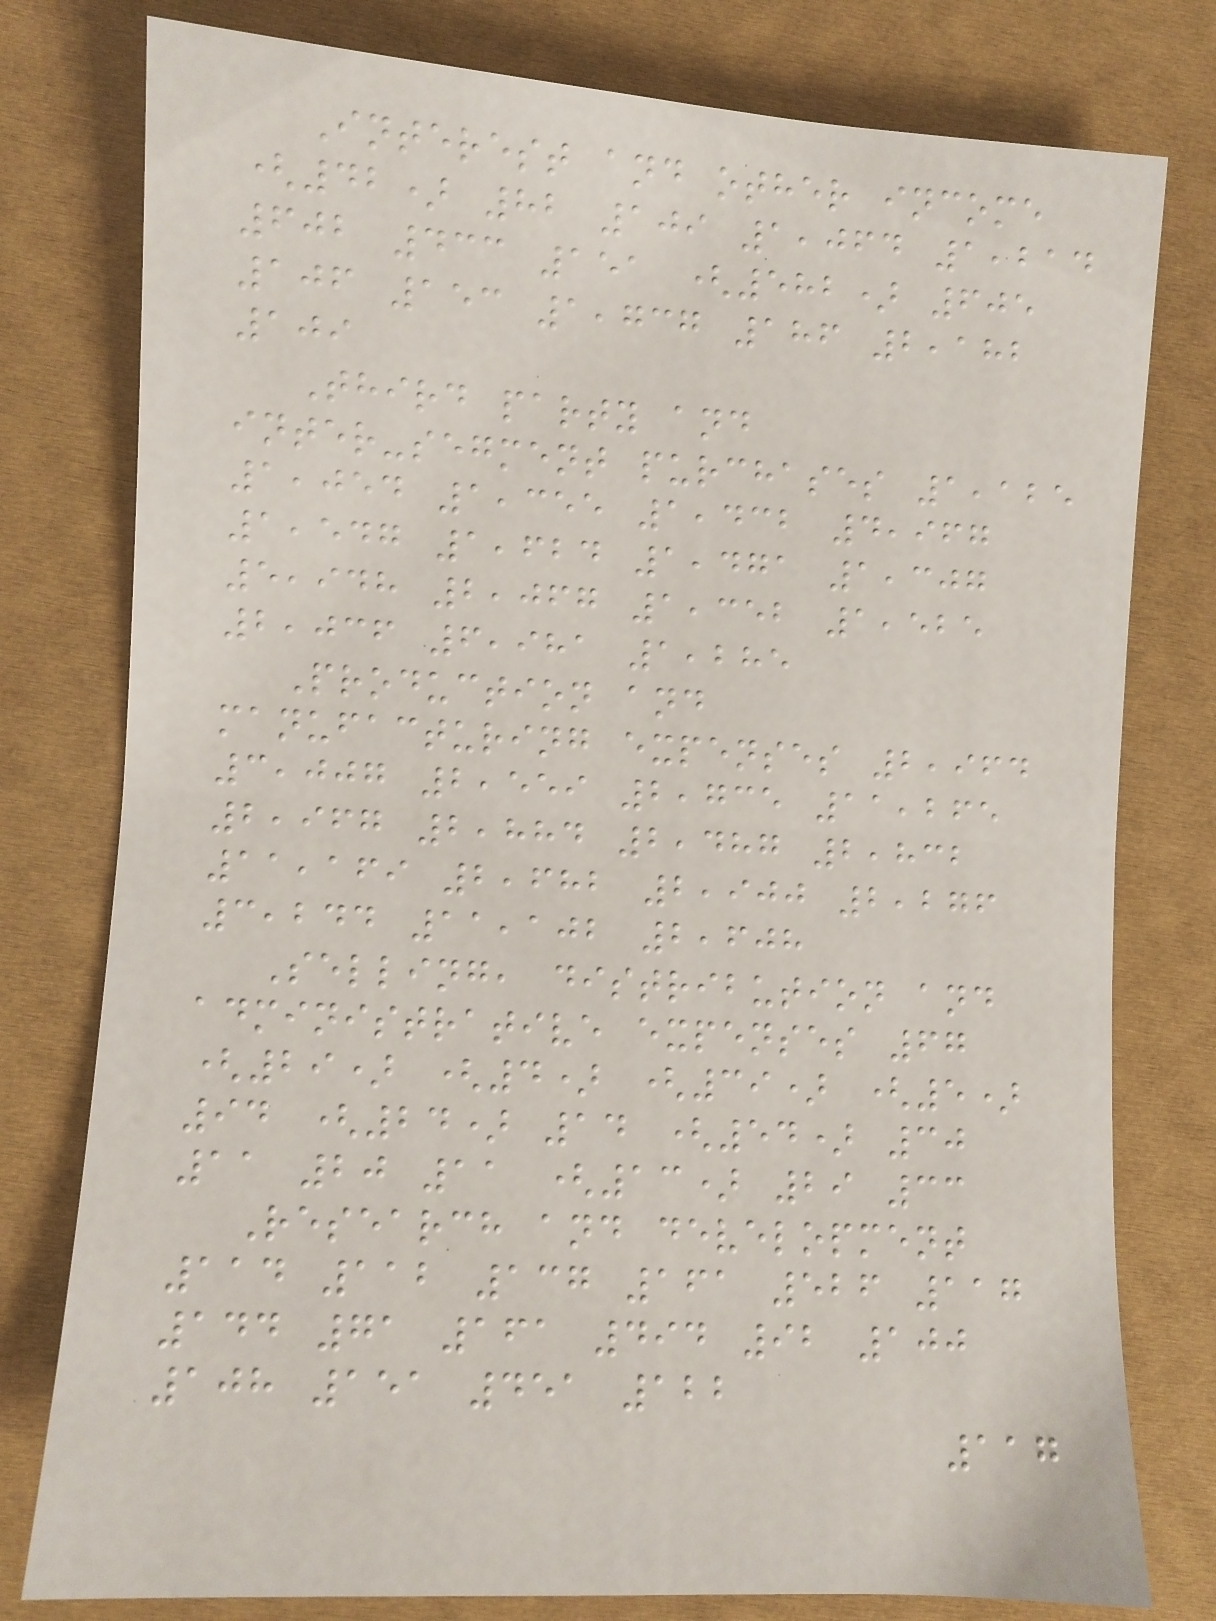Interest and other income
(42) 82 109 1,064 1,214
602 433 151 (582) 605
106 153 1,737 186 2,182
109
Third party and
inter-segment purchases 1,125
1,054 1,355 1,432 4,967
1,547 1,624 1,471 1,307
5,948 2,067 1,352 1,525
2,036 6,981 1,285
Production and
manufacturing expenses 2,964
3,007 2,559 2,735 11,265
2,967 2,884 2,487 2,832
11,169 2,682 2,900 2,276
3,244 11,102 2,608
Selling, distribution and
administrative expenses 67
(29) (4) (39) (5)
94 (24) 14 (54) 30
11 20 11 (13) 29 33
Research and development
114 112 137 161 526 117
144 71 161 494 92 100
108 151 451 122
117
